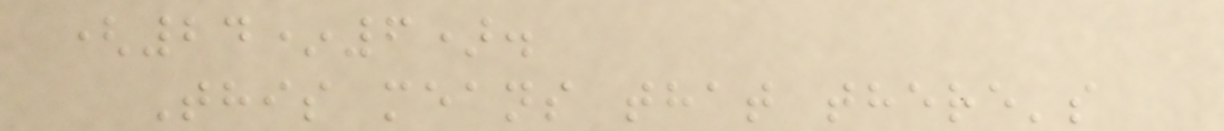(24*6).
This means that there's
